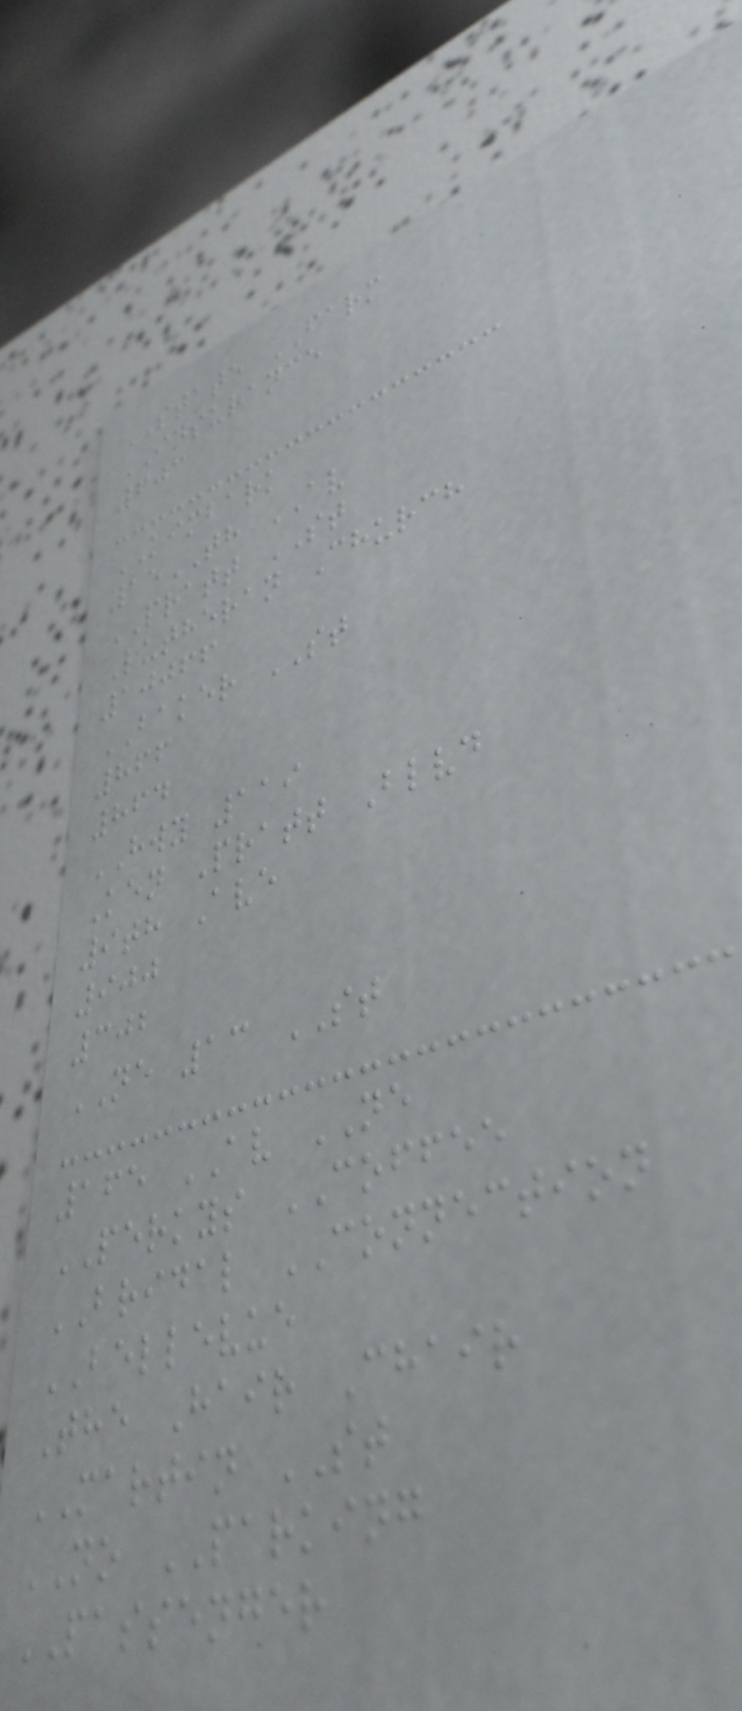STATE FARM
INSURANCE
603
KIMBARK
15TH AV
PRATT ST
Lutheran Church
10066
BAKER ST
866
864
HWY 119
Ken Pratt Blvd
9th Ave
900
302
NE 13 ST
165 AV NE
PERKYS COFFEE
BRIDAL CONNECTION
BELLEVUE
The Hair Chair
MARTIN ST
NO PARKING
PASSENGER
